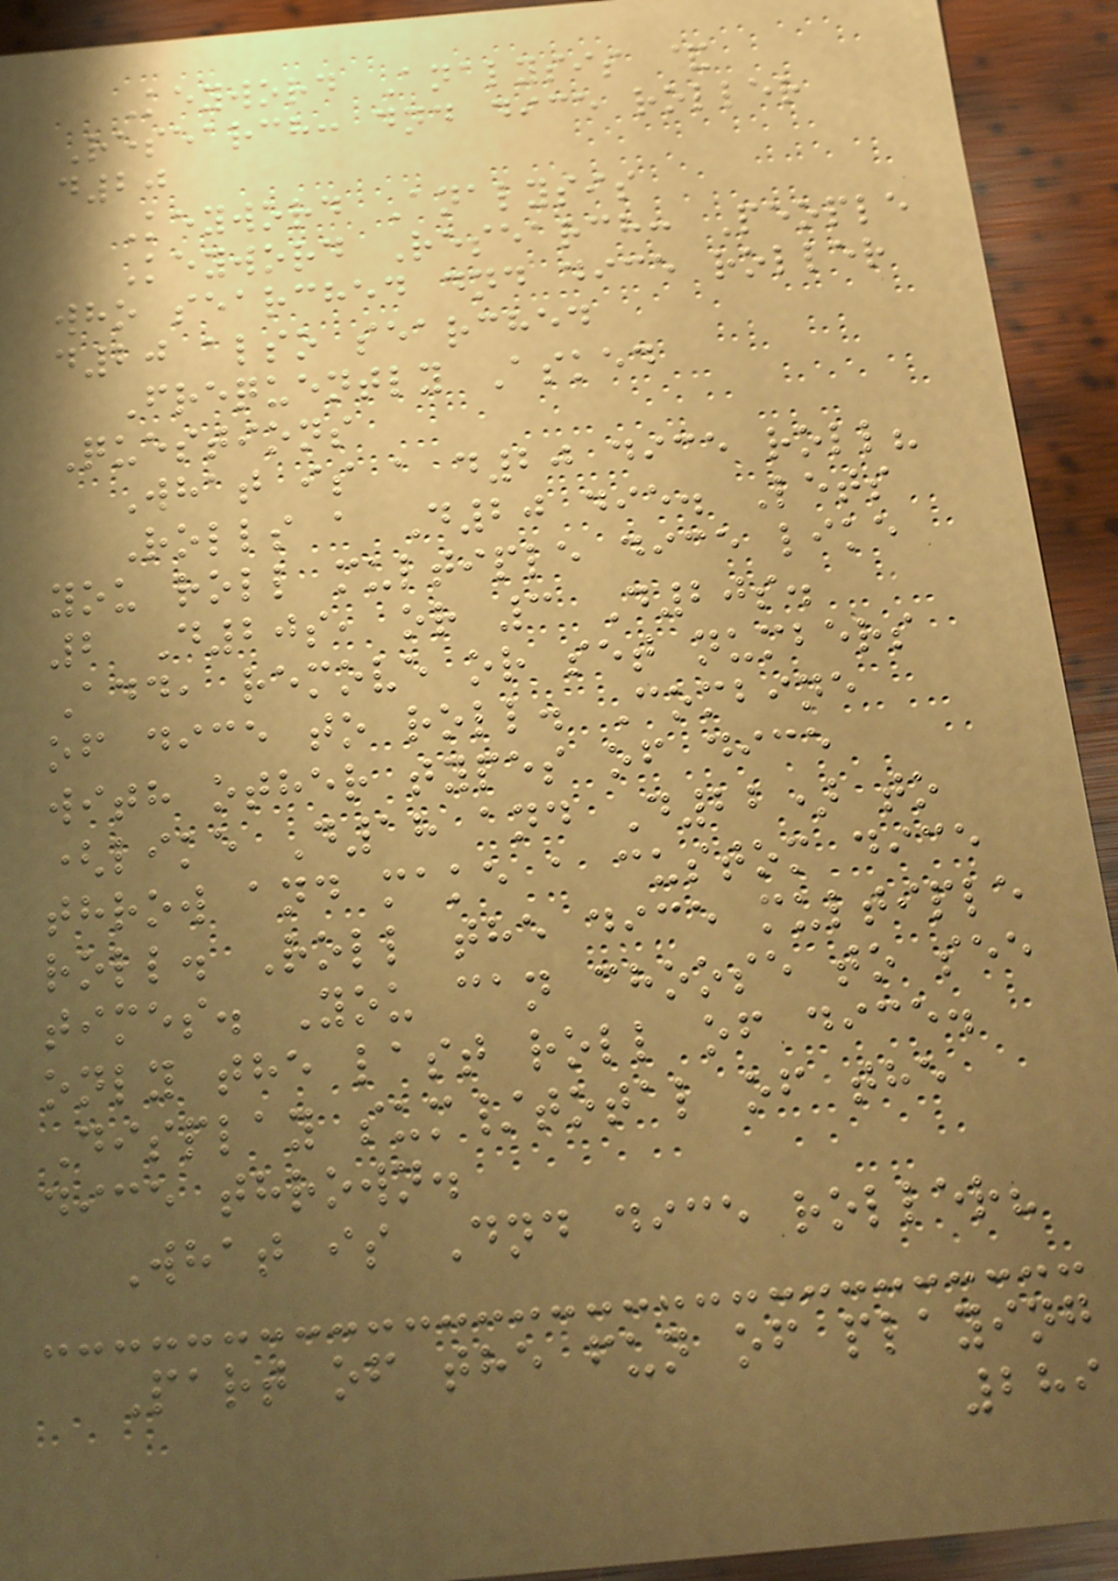Keyword Analysis &
Research: dnd dice roller
d20
Keyword Analysis
Keyword Research: People
who searched dnd dice roller
d20 also searched
Frequently Asked
Questions
What is a d20 dice roll?
Rolls a D20 die. Lets
you roll multiple dice like
2 D20s, or 3 D20s.
Add, remove or set numbers
of dice to roll. Combine
with other types of dice
(like D18 and D22) to
throw and make a custom dice
roll. Roll the dice multiple
times. You can choose to see
only the last roll of dice.
Display sum/total of the
dice thrown.
What is Dnd dice roller?
Part of the fun of playing
289
